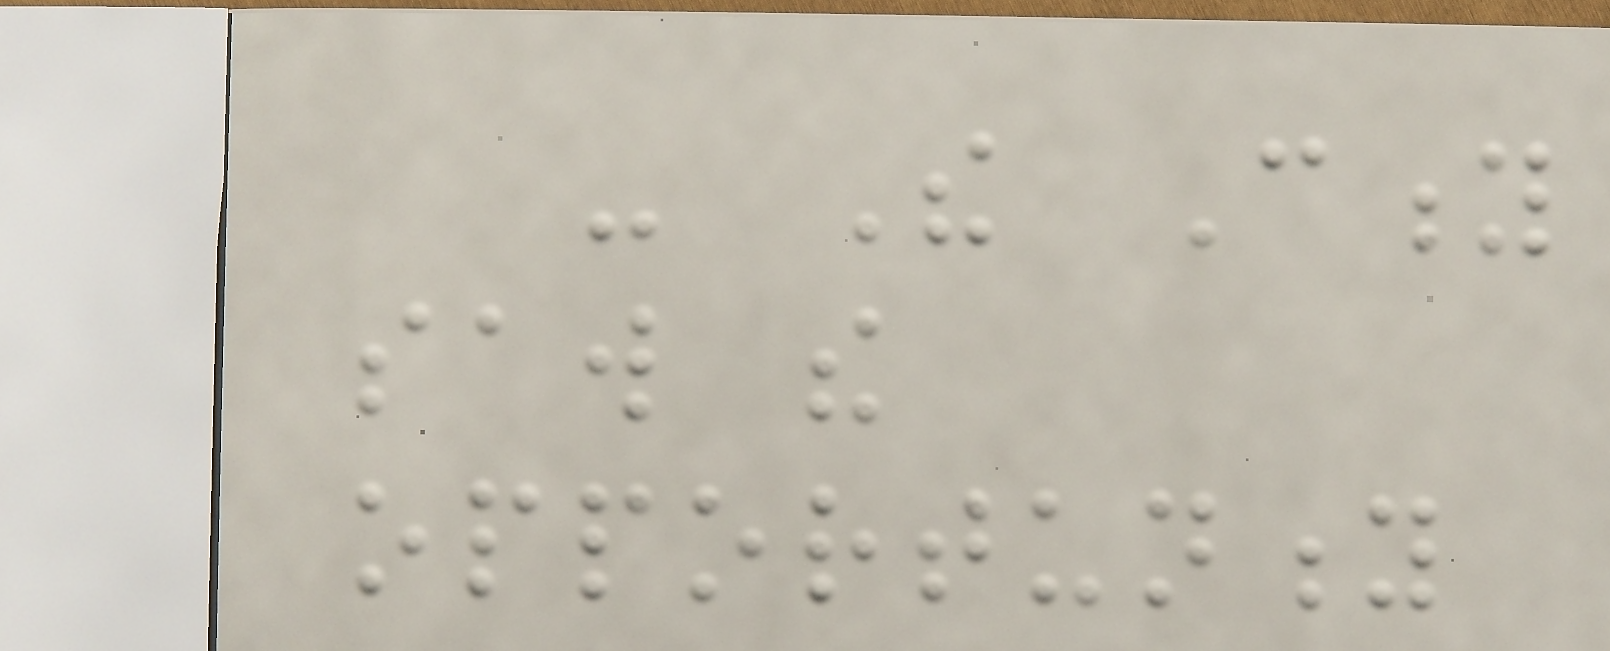- The City
saw the
opportunity
